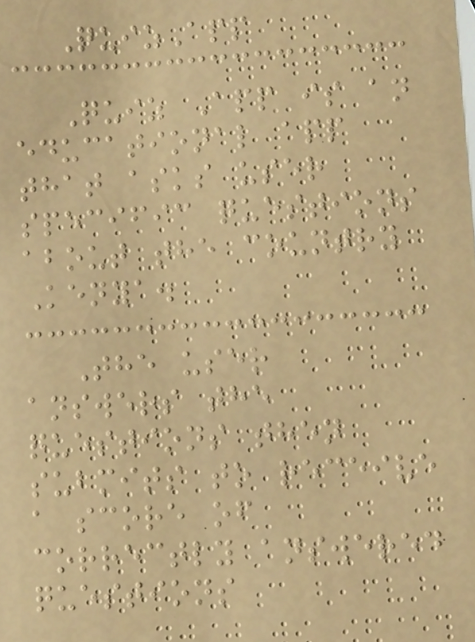QuizApp
Quiz App is an
educational app
that asks user
specific questions
about the country
Kenya.
The user
answers the
questions then
submits to receive
a score of
correctly answered
questions
